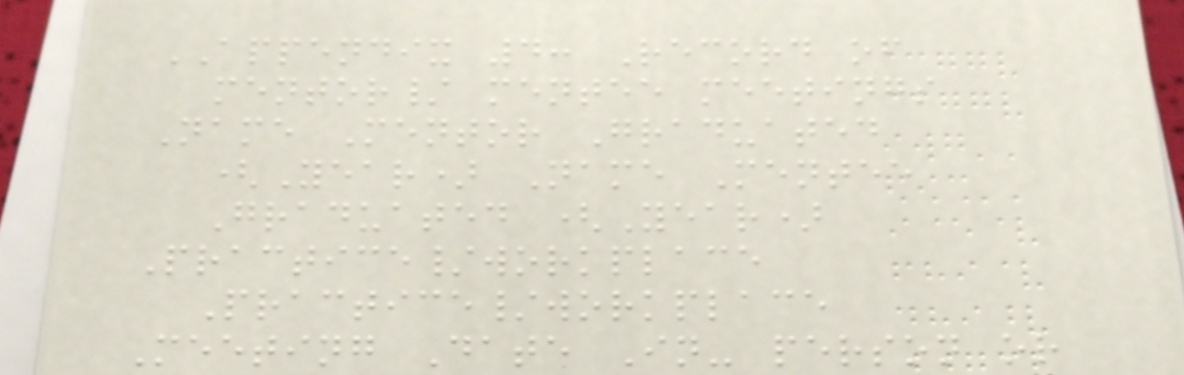APPENDIX 4: Record of
mentor/ mentee meetings
Name Mentor Graduated
(Year) Name Mentee
Graduated (Year)
Practice/workplace
Practice/workplace
Meeting Date In- person or
